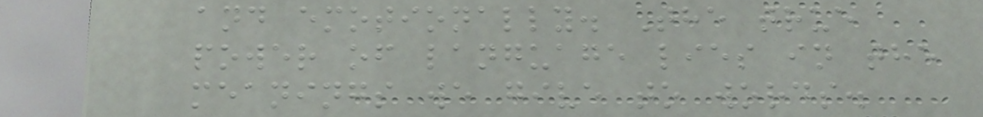and emotionally. The true
power of language lies in the
meanings we give to words.
